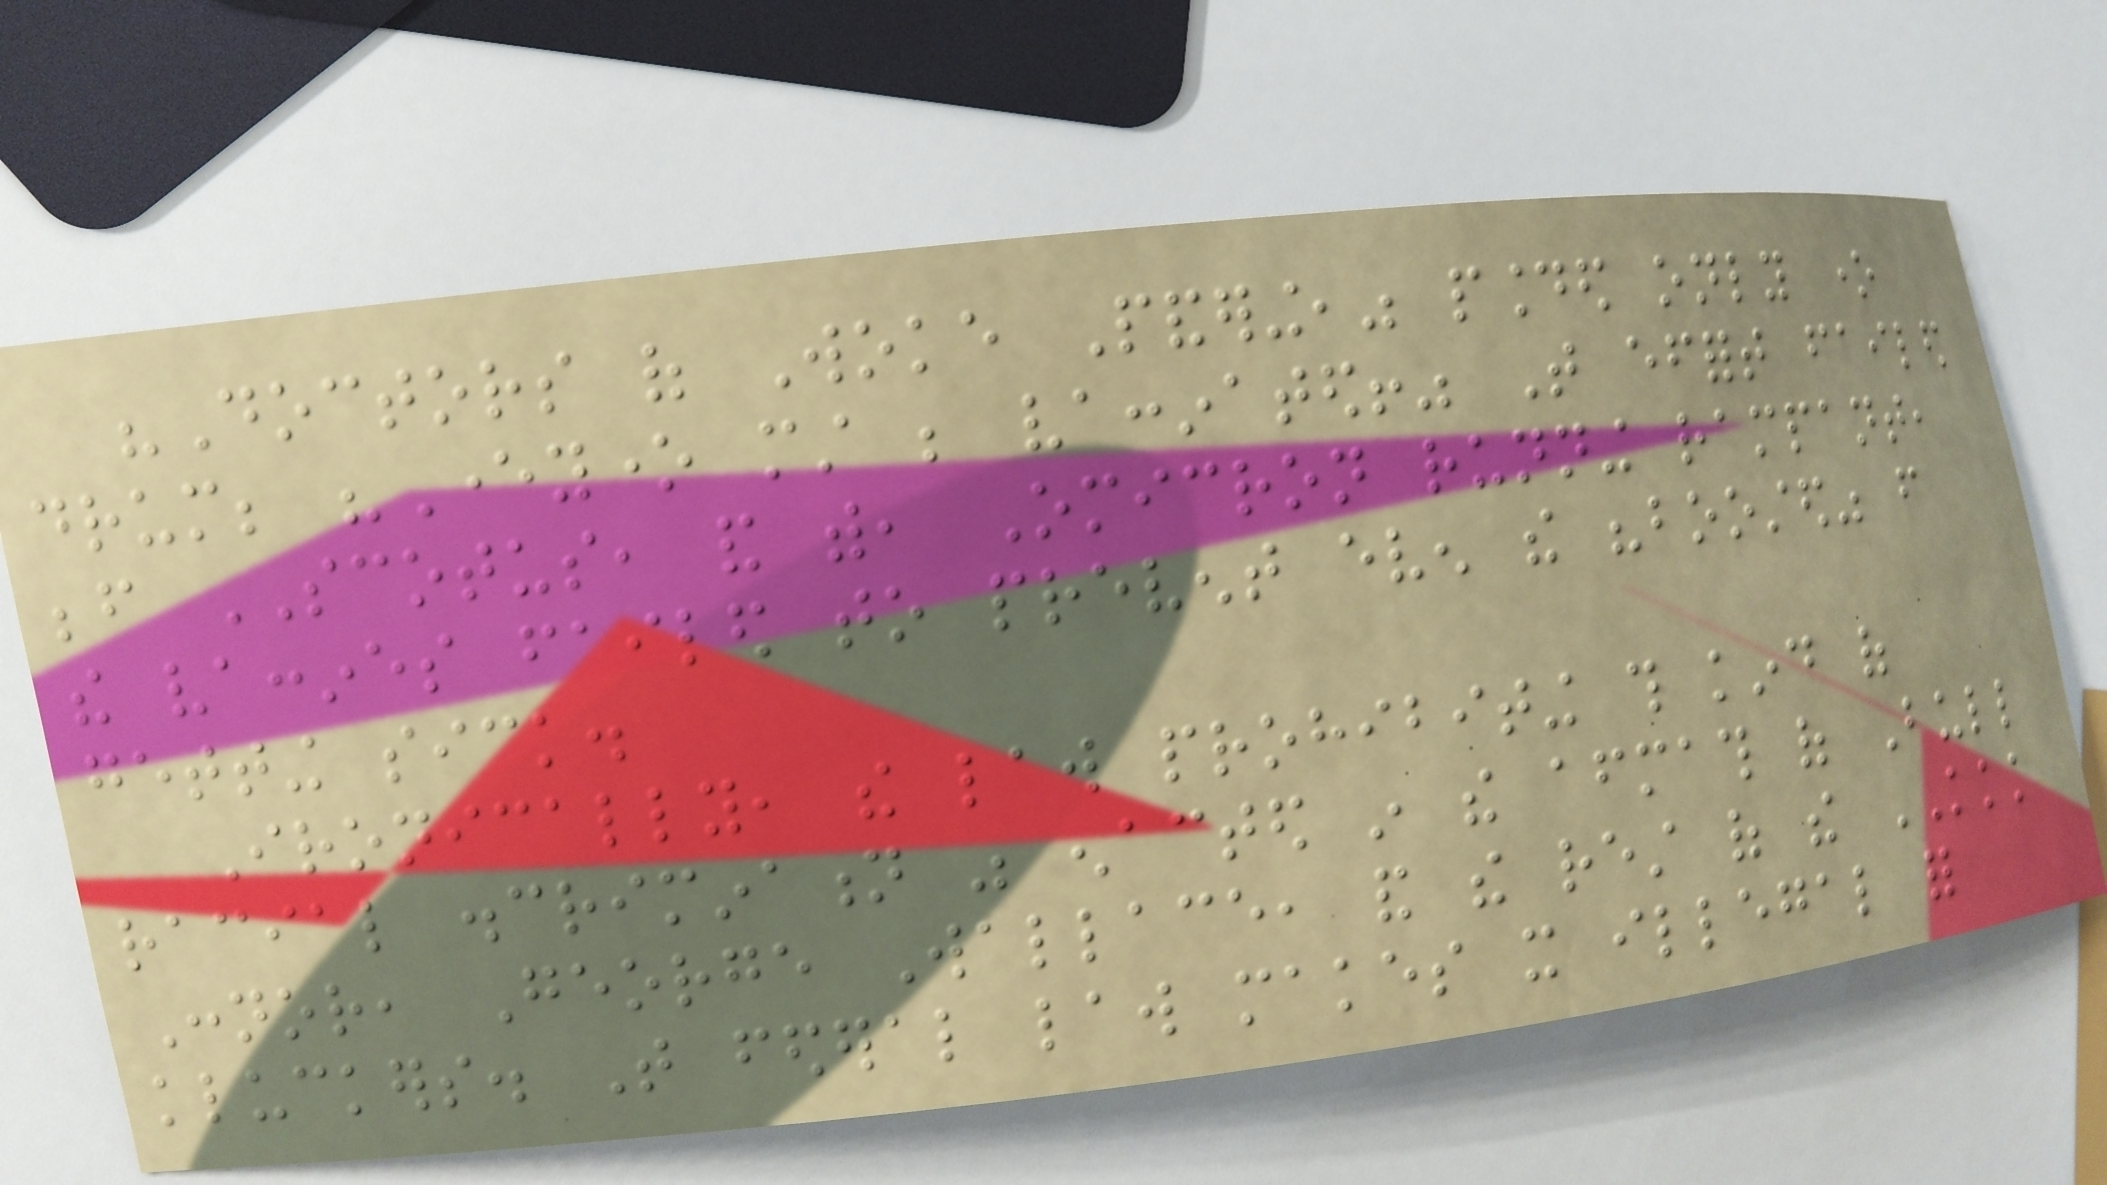"Doctors of Woke Pandering," pounded only one
drum; "Everyone must be vaccinated!" That effort failed
before SCOTUS, and with, Omicron running rampant,
the vaccines failed to prevent even the "boosted" from
getting sick.
Ironically, the law prohibiting this kind of
racial discrimination was enacted in the aftermath of Bull
Connor, George Wallace, and the rest of the KKK
kluckers. That federal law makes it illegal for
